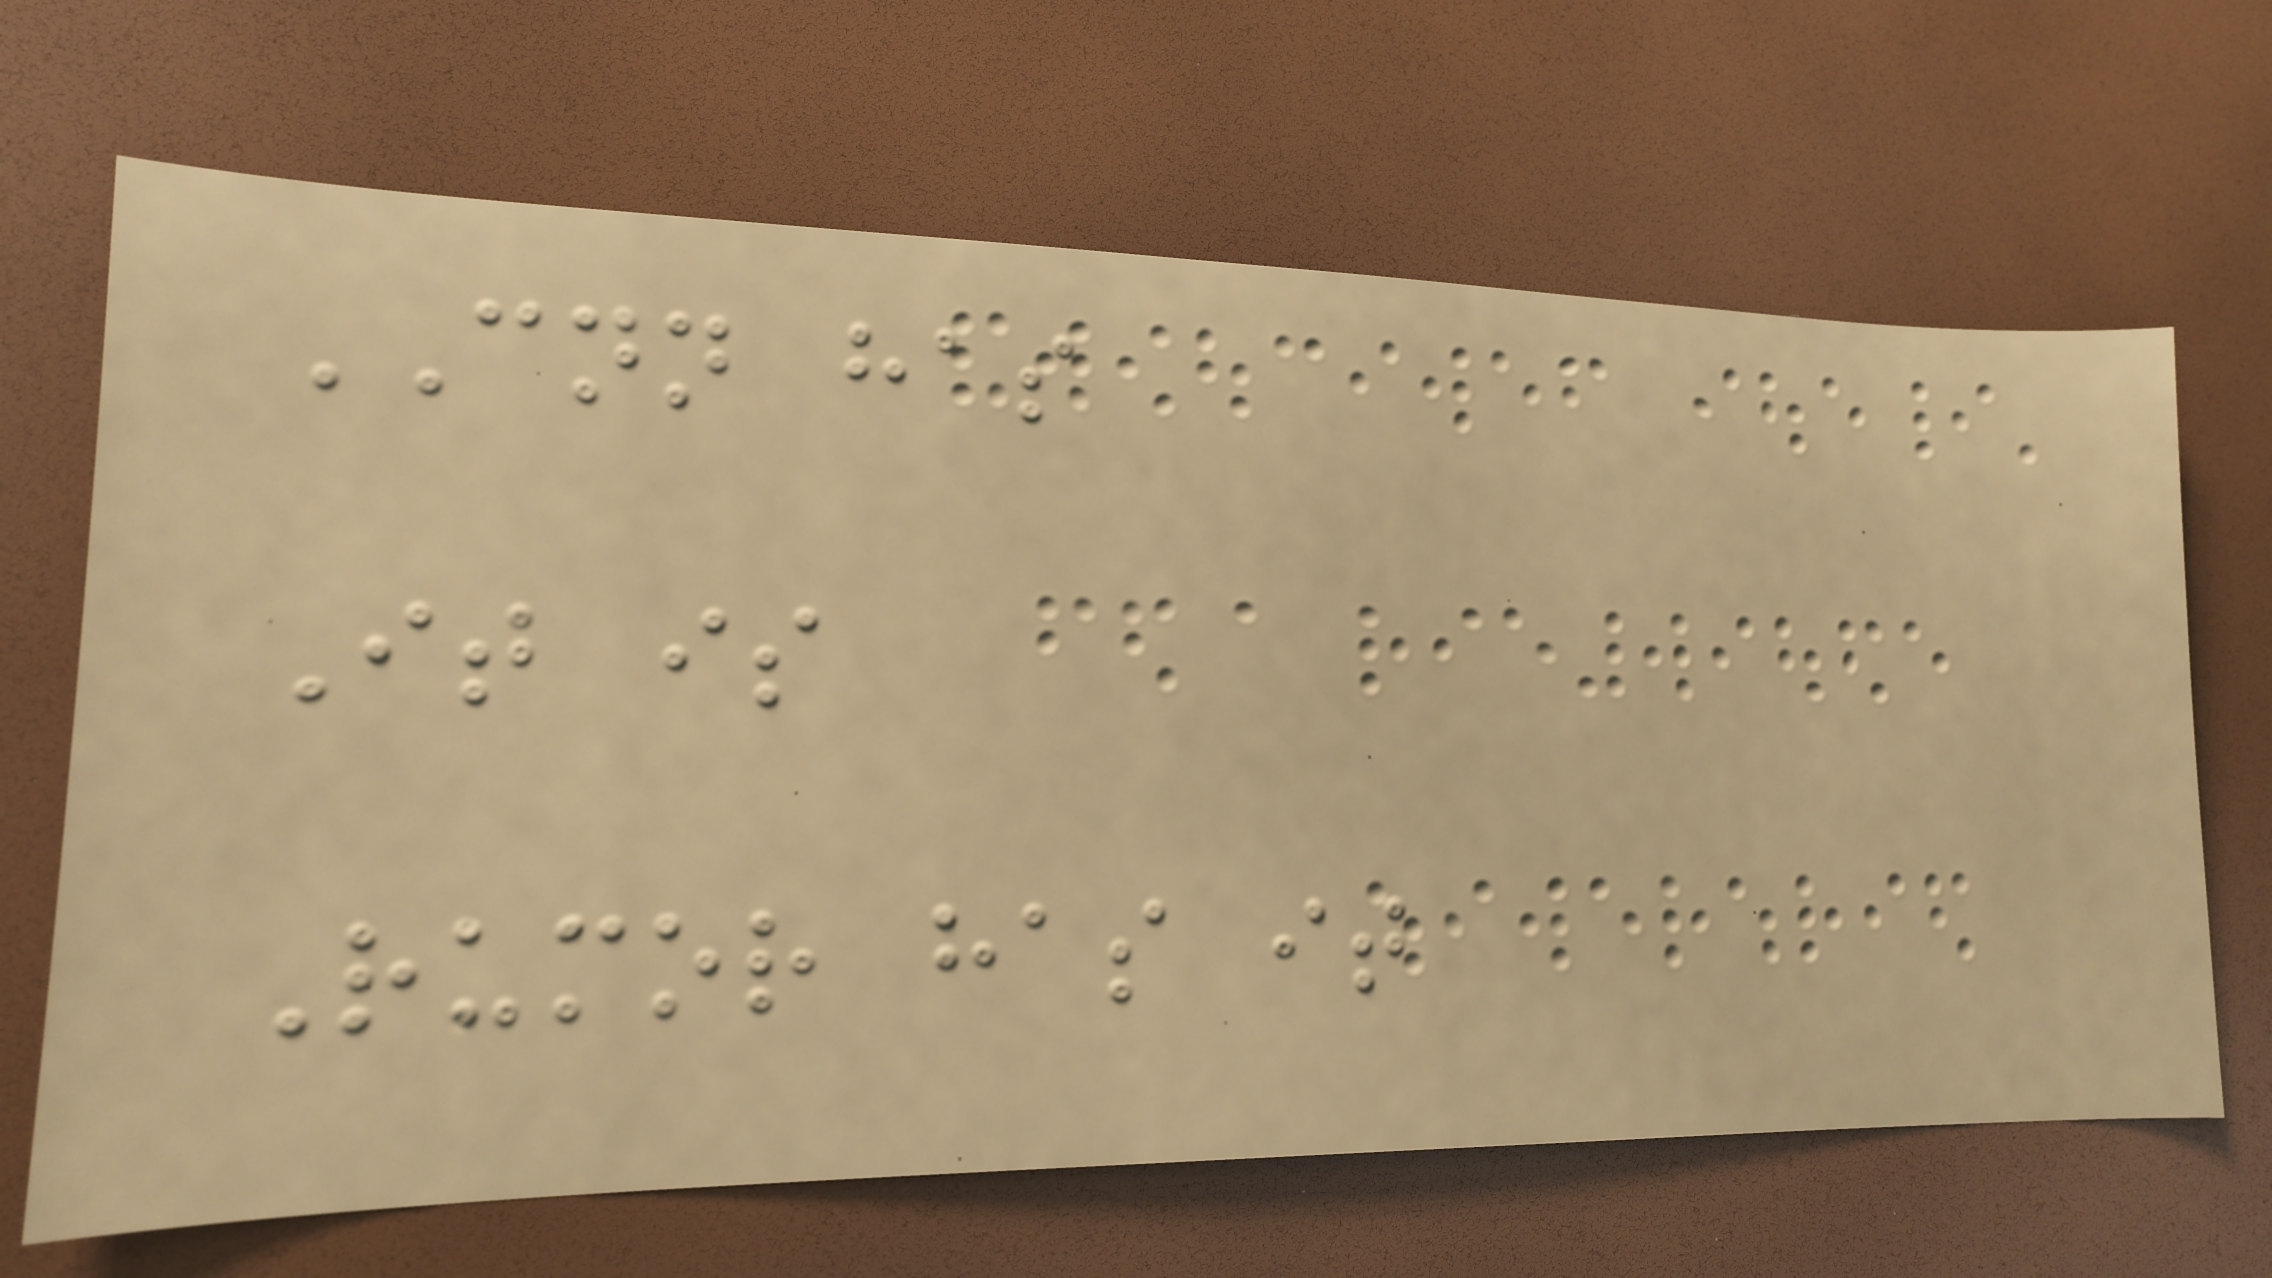CNN has
It is
Rumor has it
